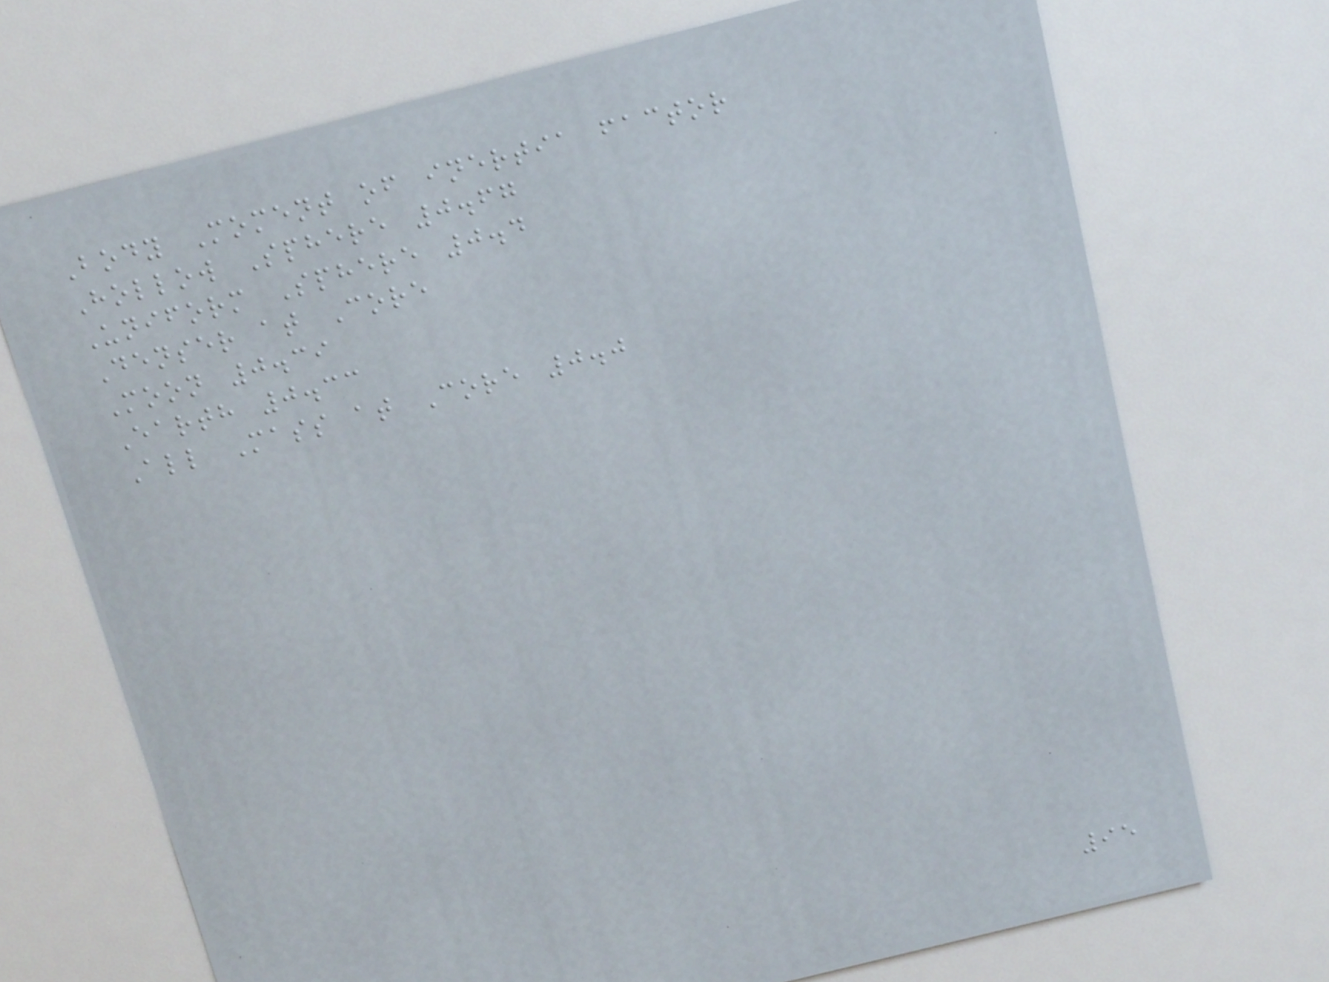Body Moment of inertia factor
Hollow Sphere 0.67
Uniform Sphere 0.4
Denser at Core
Moon 0.39
Earth 0.33
All Mass at Core 0.0
95
